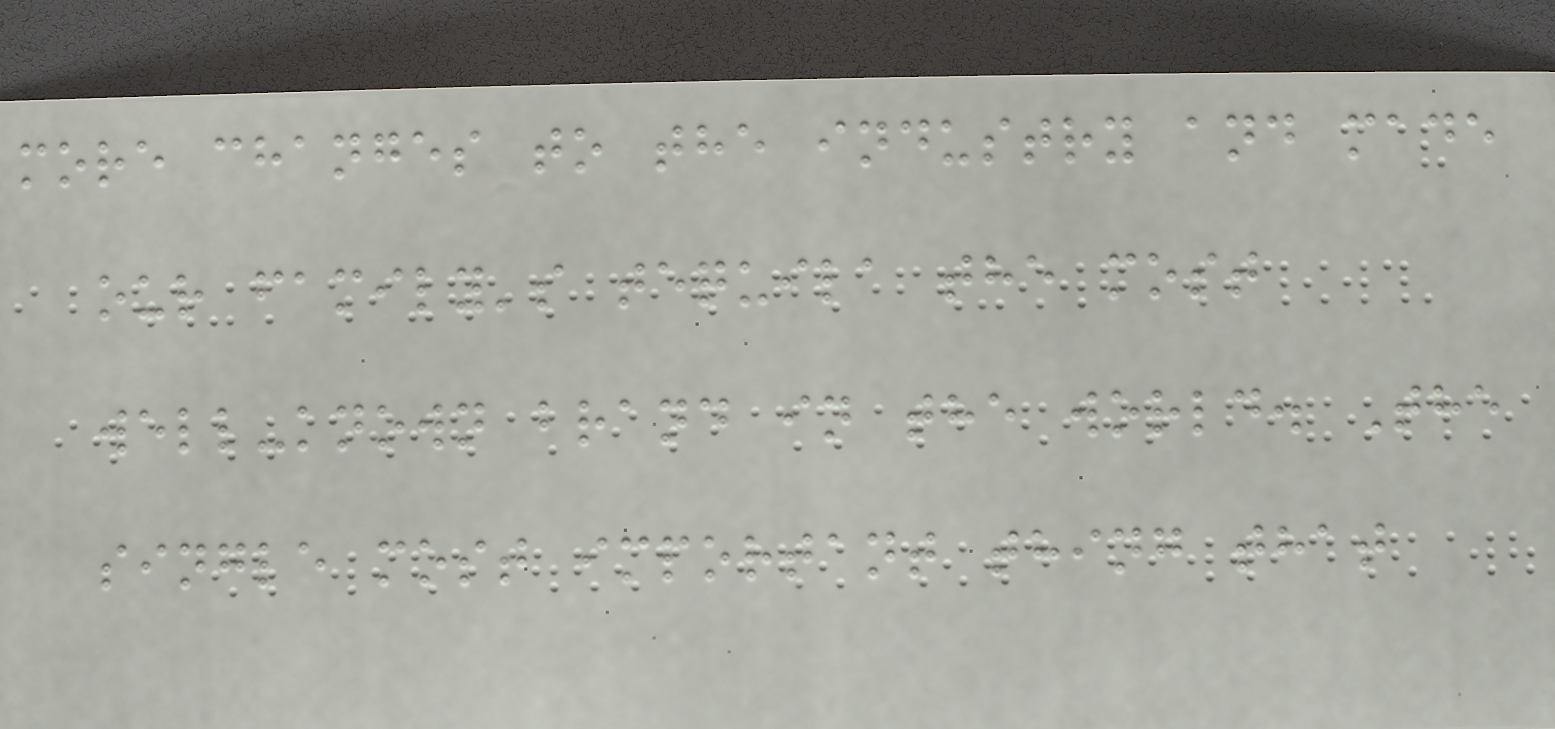more changes to the industry and made
our family's tequila the most
well-known brand in the world. The
single most important thing that
